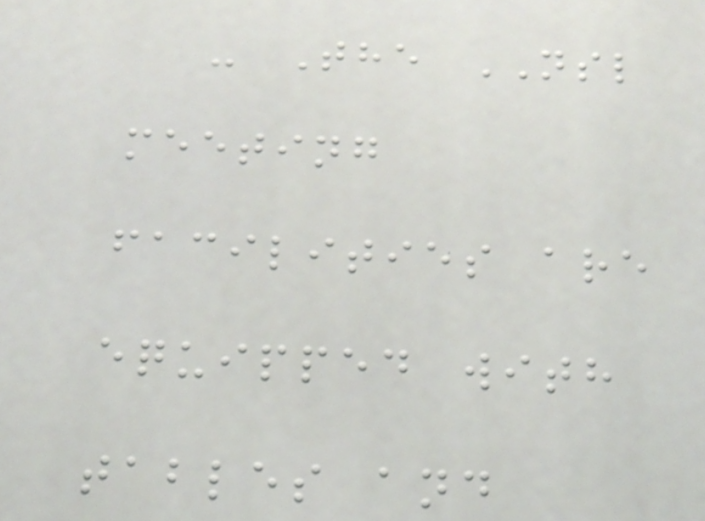- The NSL
meeting
facilities are
equipped with
tables and
